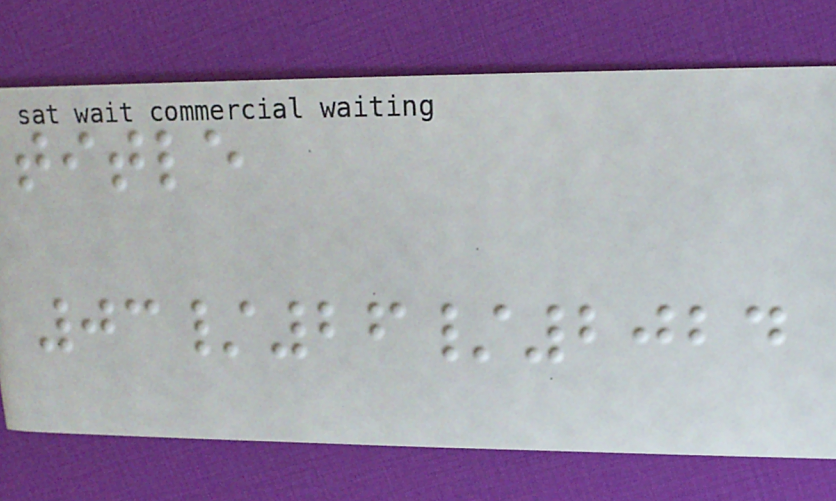title
03/26/2024
